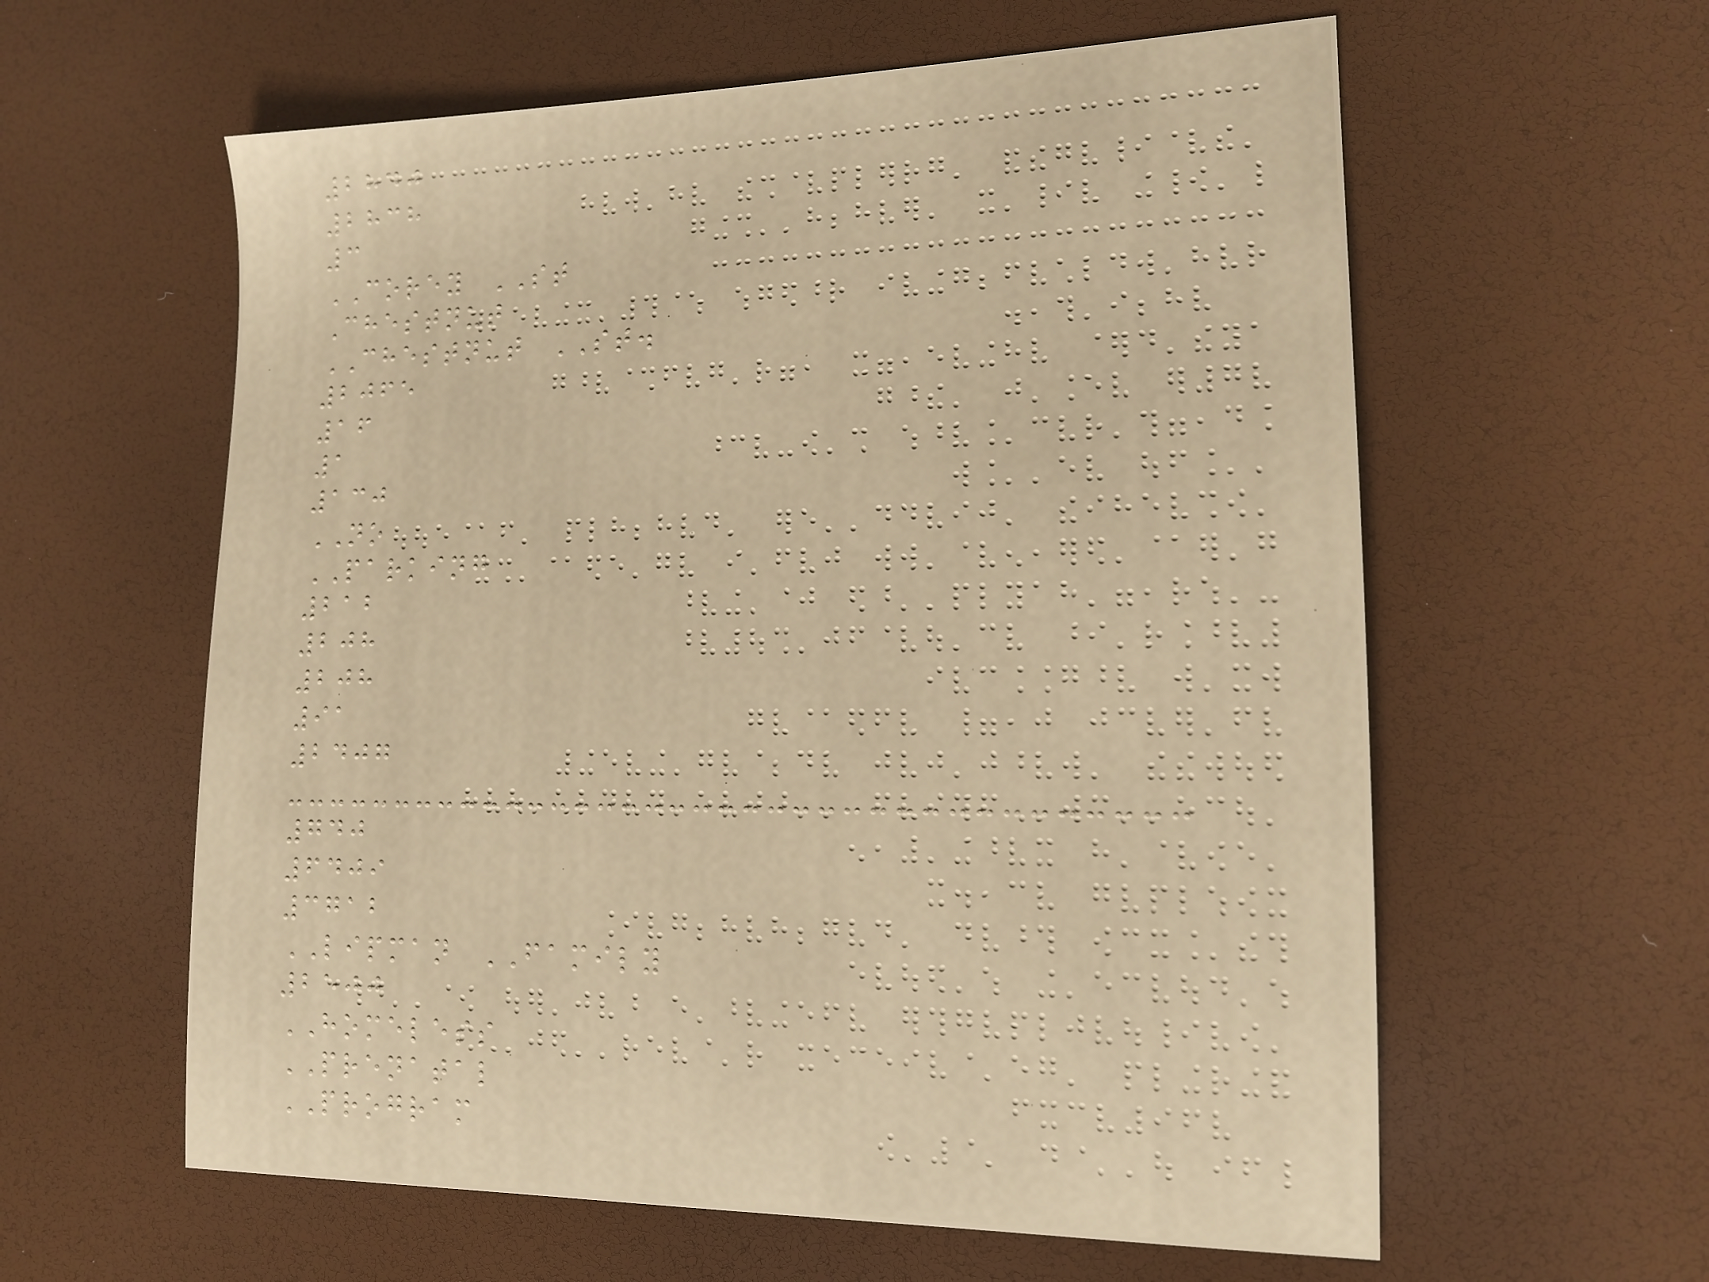2840
2838
3
COREY ST
Chestnut
CHESTNUT ST.
2065
16
1
130
NO
PARKING
212
208
208
91
2407
740
6409
3712
LIPMAN FAMILY
2500
HOMELESS
PRENATAL
PROGRAM
